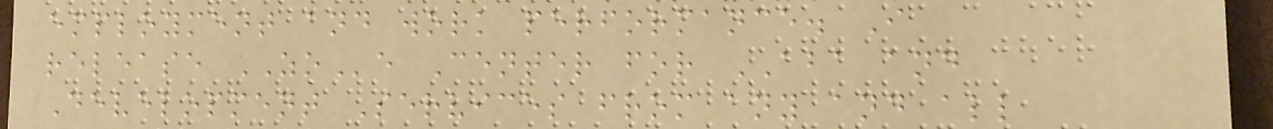employment and work performance. I
release ZOe Center for ABA and
Development Services from any and all
